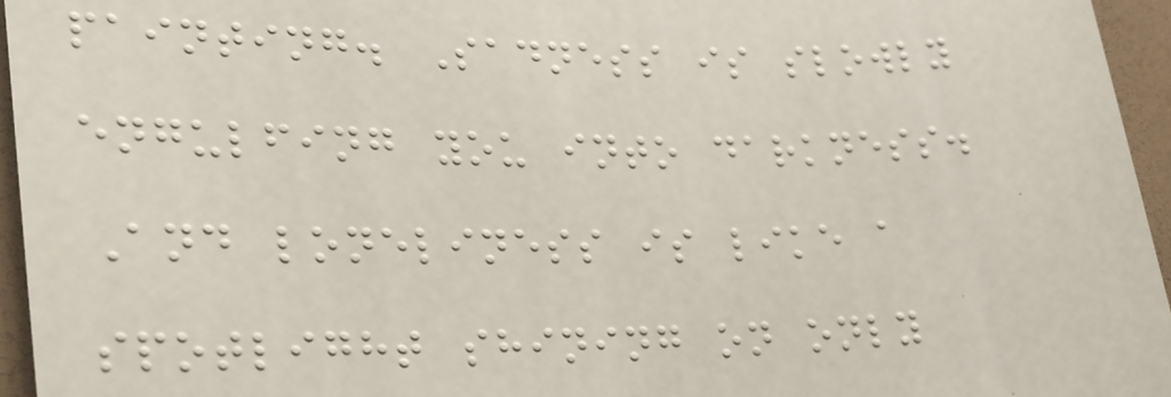painting. Sadness is slowly
engulfing you into darkness.
And loneliness is like a
spotlight shining on only
